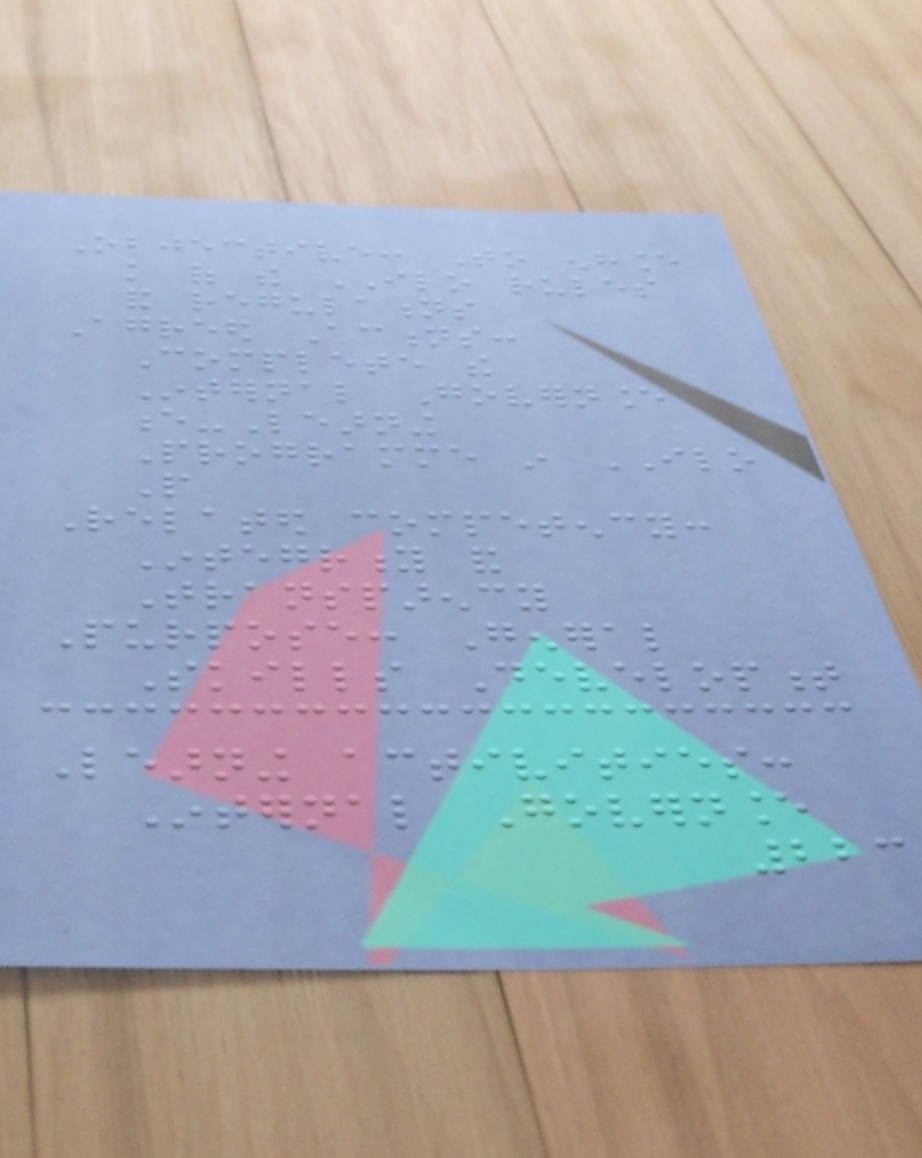Objective: To enhance
knowledge of the ILO rules
and regulations
Agreed Actions:
Complete the
Internal Governance
e-Learning
Programme in ILO
People
Related competency:
Integrity and
Transparency
Purpose: General
Skills Development
Learning activities:
Internal Governance
223
